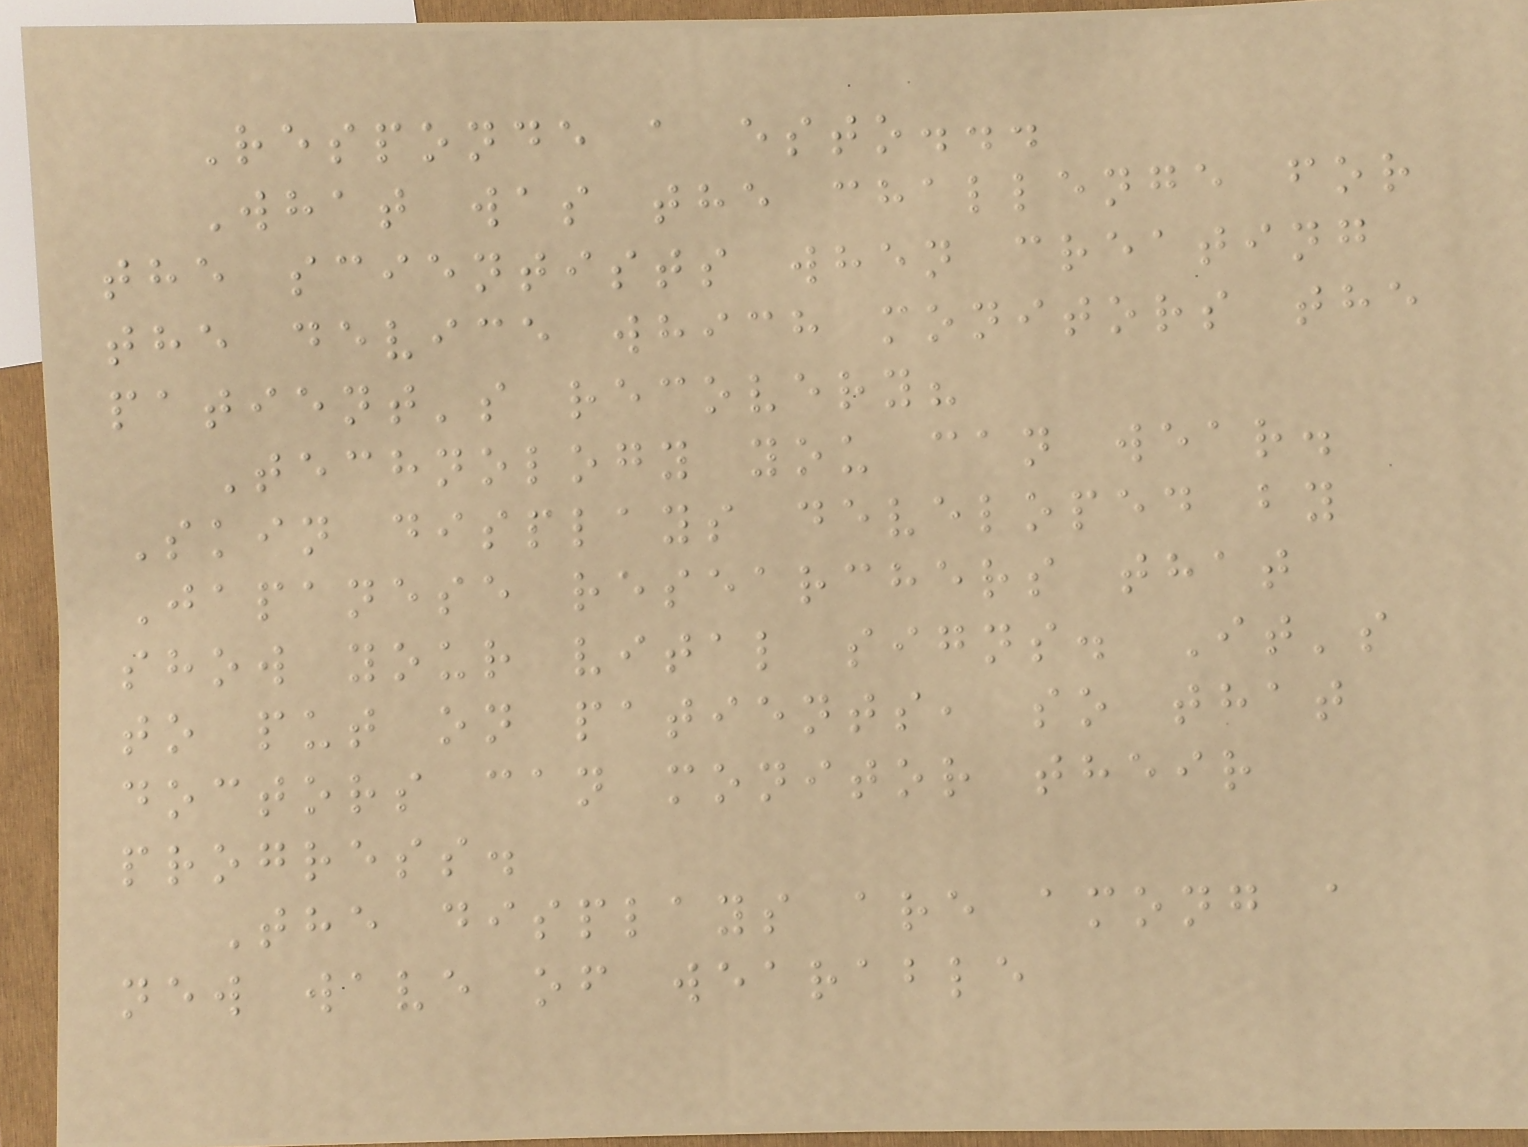Responde a esto...
What was the challenge for
the scientists when creating
the device which monitors the
patient's recovery?
Technology you can wear.
Skin displays developed by
Japanese researchers that
show your vital signs. It's
to put on patients, so that
doctors can monitor their
progress.
The displays are among a
new wave of wearable
